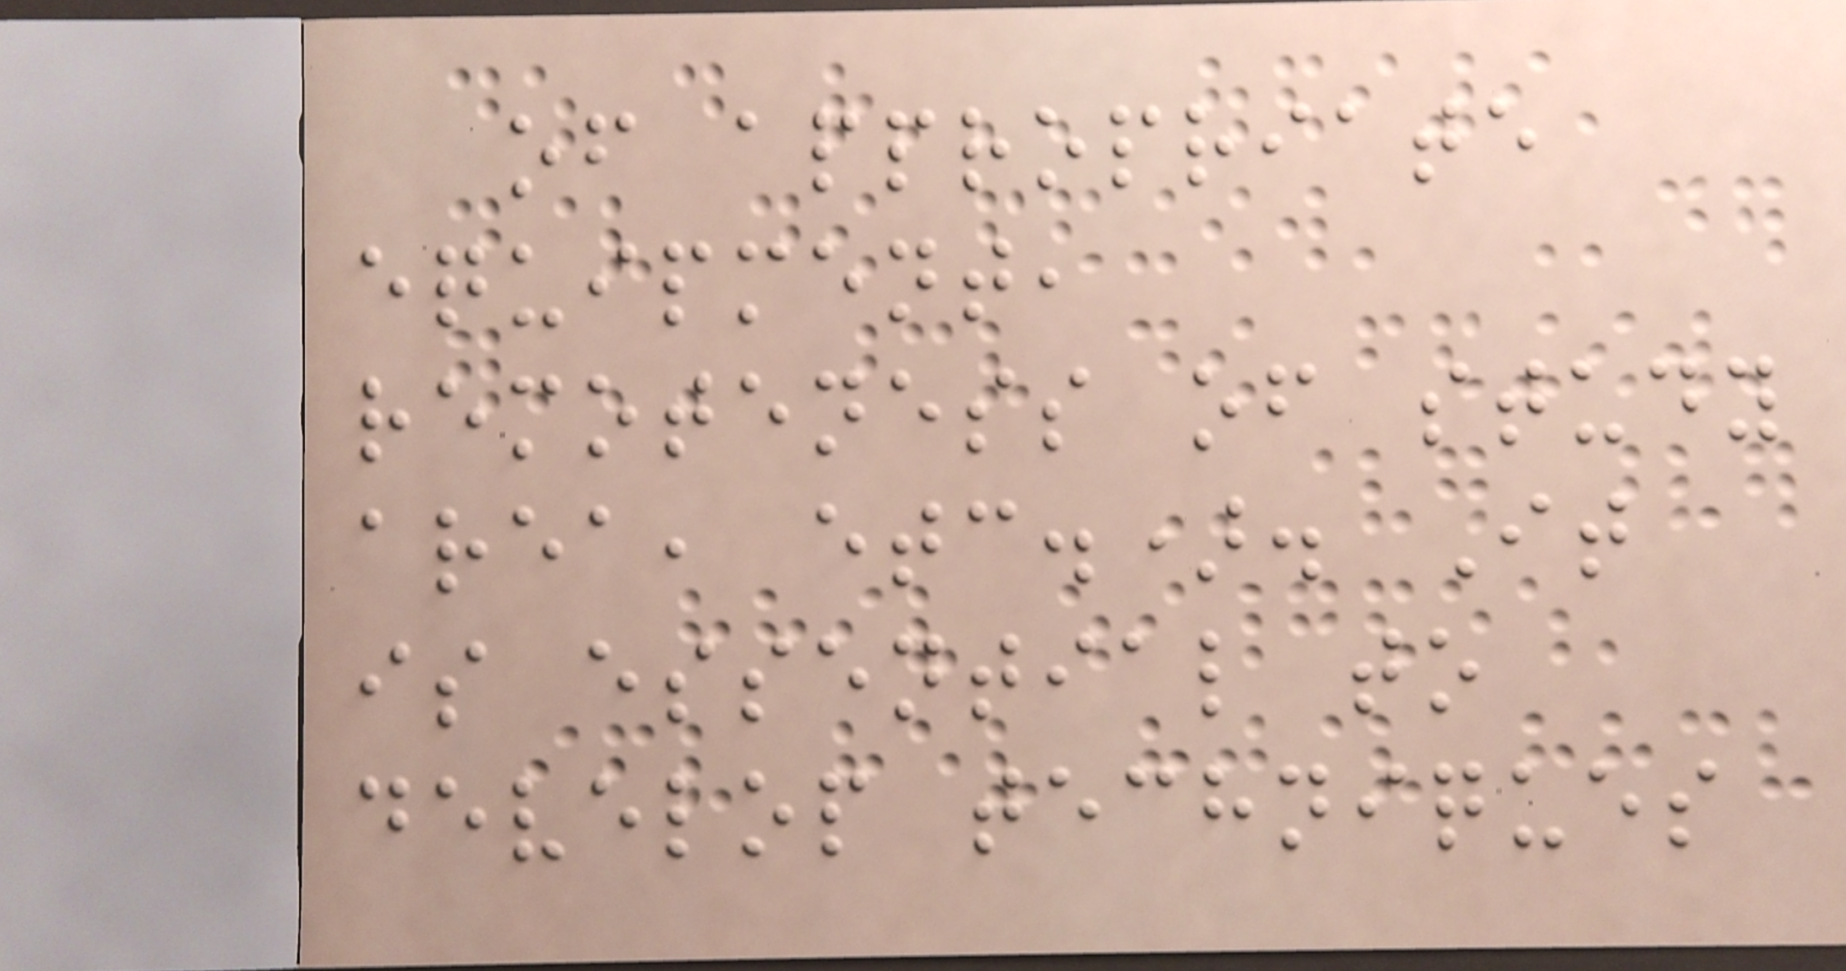of appropriate
equipment,
remoteness of study
area, etc.). It
is essential to
develop techniques
